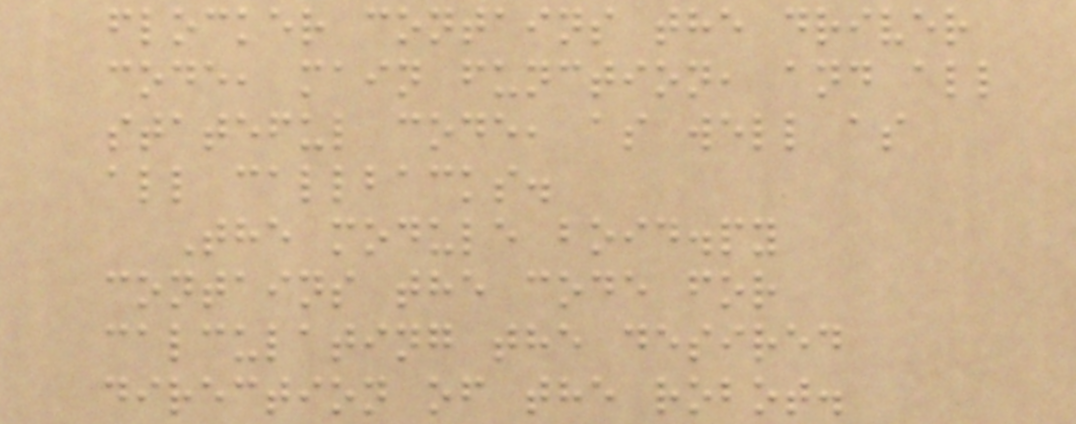flocker contains the driver
code, main function, and all
stateful code, as well as
all callbacks.
The module boid.py
contains the code for
calculating the desired
direction of the robot.
